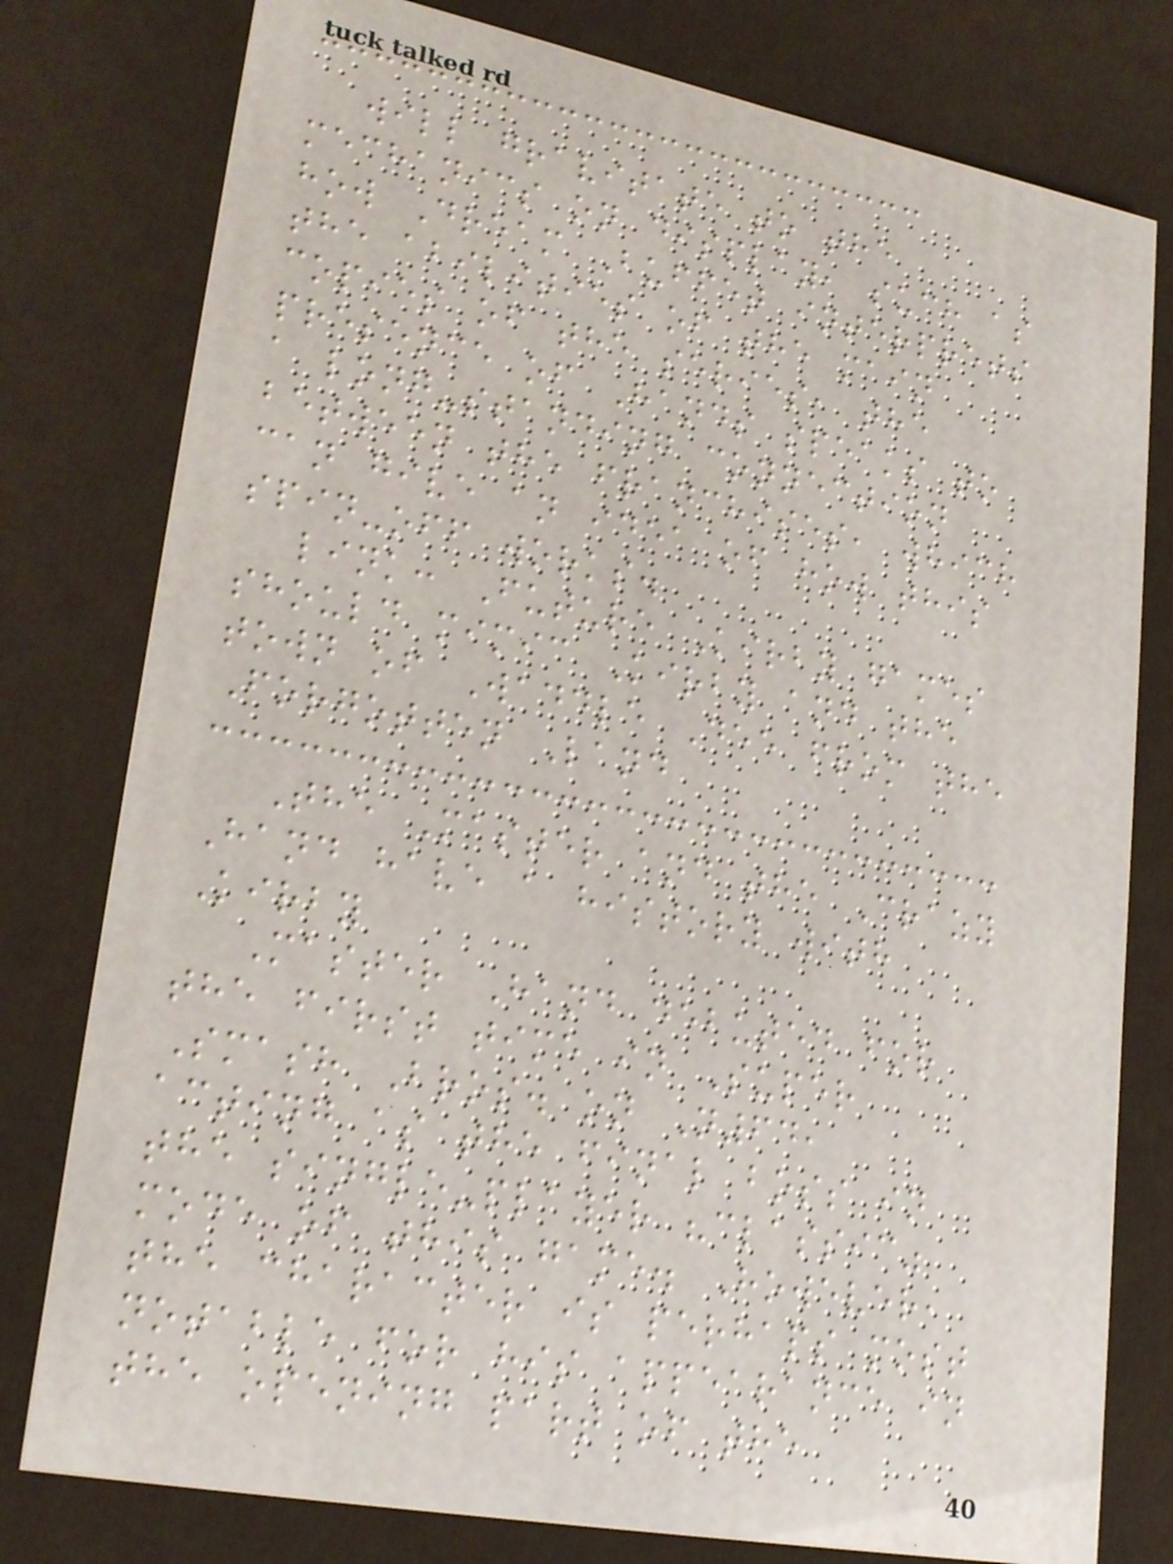will gravitate to the
mechanics on display, such as
how Dream Buffet interprets
the abilities of the main
copies of the series, the
presence of Hands speaks to
a long-standing connection
between the franchises, which
can give an idea of how this
spin-off works.
link: Future Kirby games
should mimic Kirby and the
town of Waddle Dee from the
Forgotten Land
The Master and the Crazy
Hand have a history with
Kirby
Master Hand debuted for
the first time in Super
Smash Bros. on N64,
acting as the final boss in
the single-player "classic"
mode of this game. However,
the character is perhaps most
notable for his appearance in
the opening part of the
